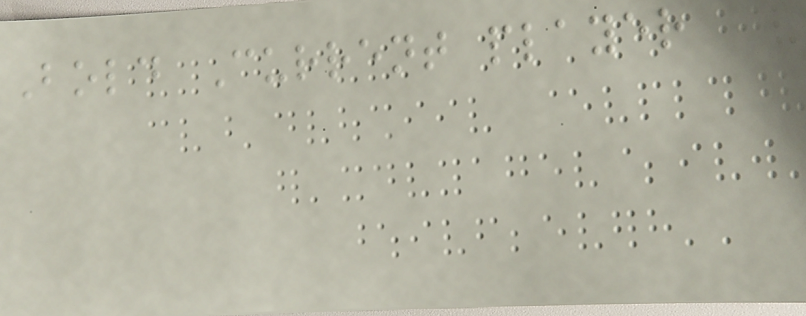Bold Current player
